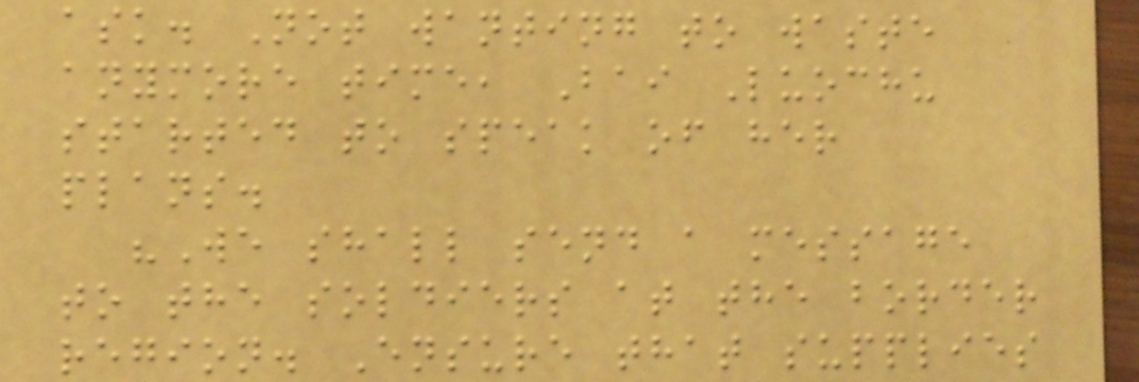ask. Not wanting to waste
anymore time, Bai Luochu
started to speak of her
plans.
"We shall send a message
to the soldiers at the border
region. Ensure that supplies
